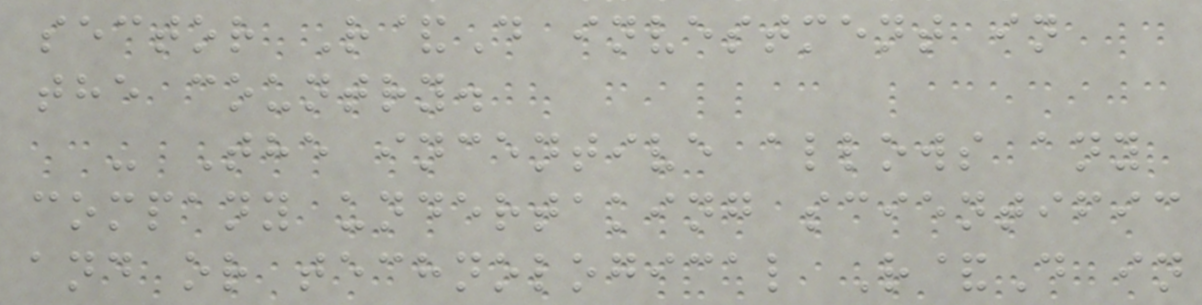sector R&D investment in
the country.
- The incentive allows any
company undertaking scientific
and or technological R&D in
